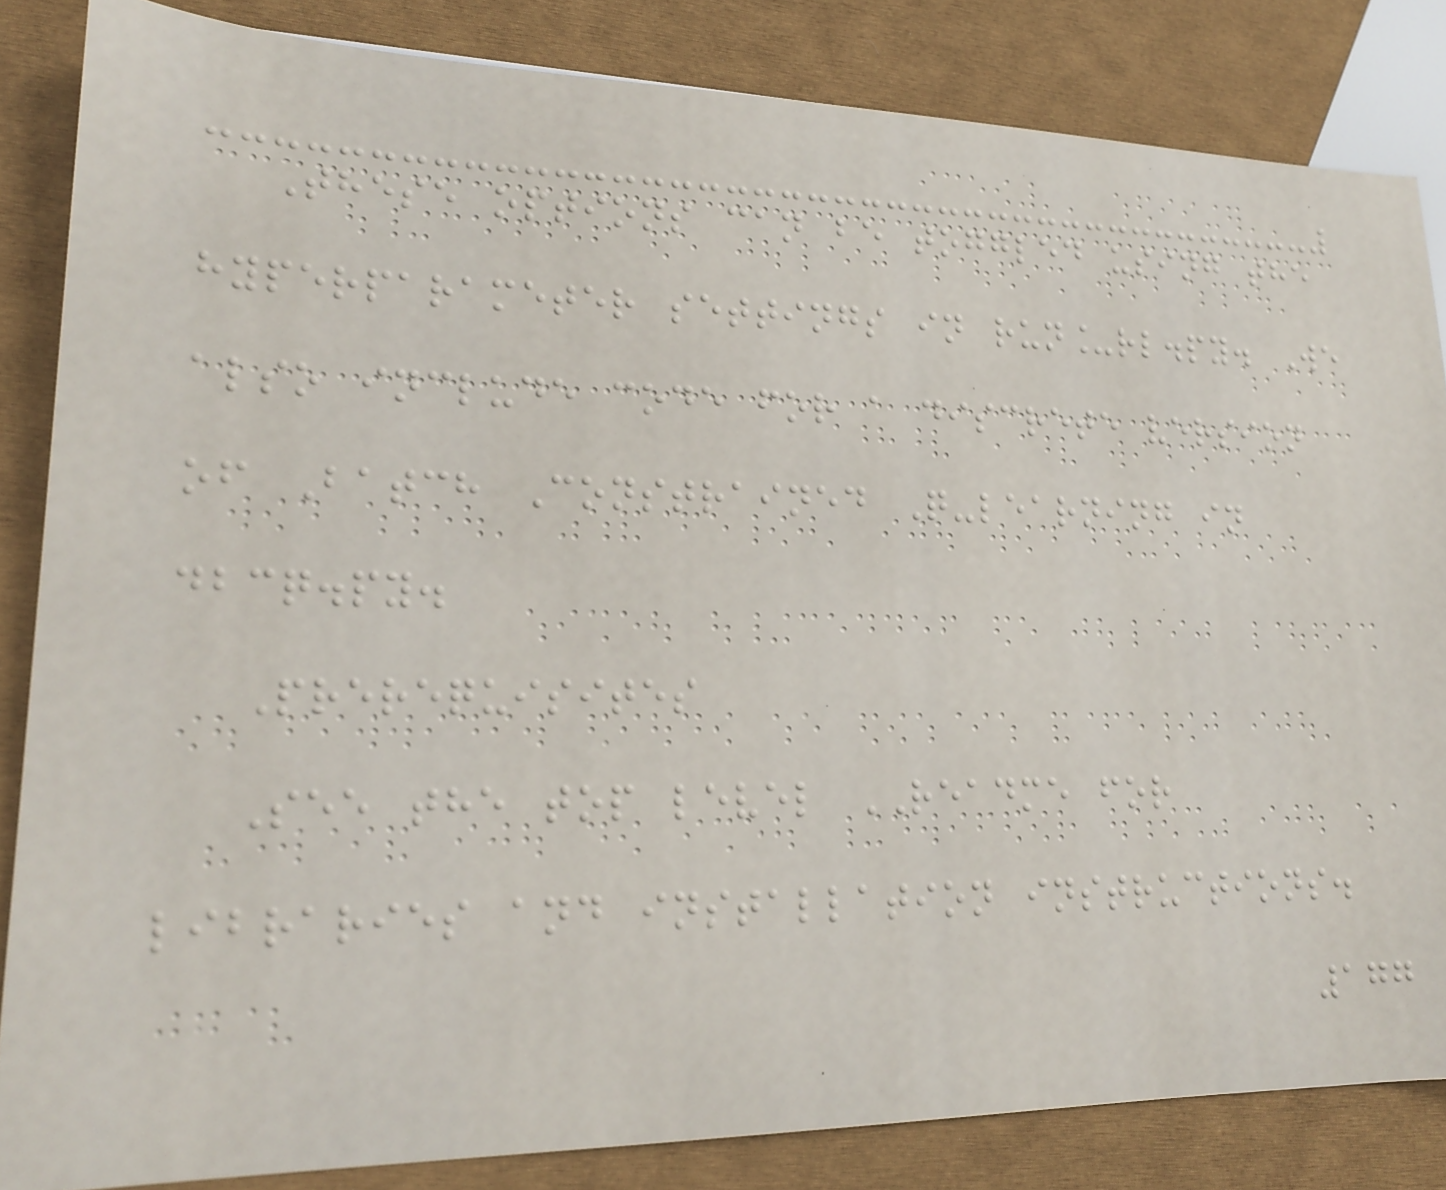These options can be toggled using the
hyperparameter settings in run_rl.py. We
also include code for a discrete version
of Batch Constrained Q-learning in
dbcq.py.
Prerequisites
See the top level README for
libraries and installation instructions.
177
